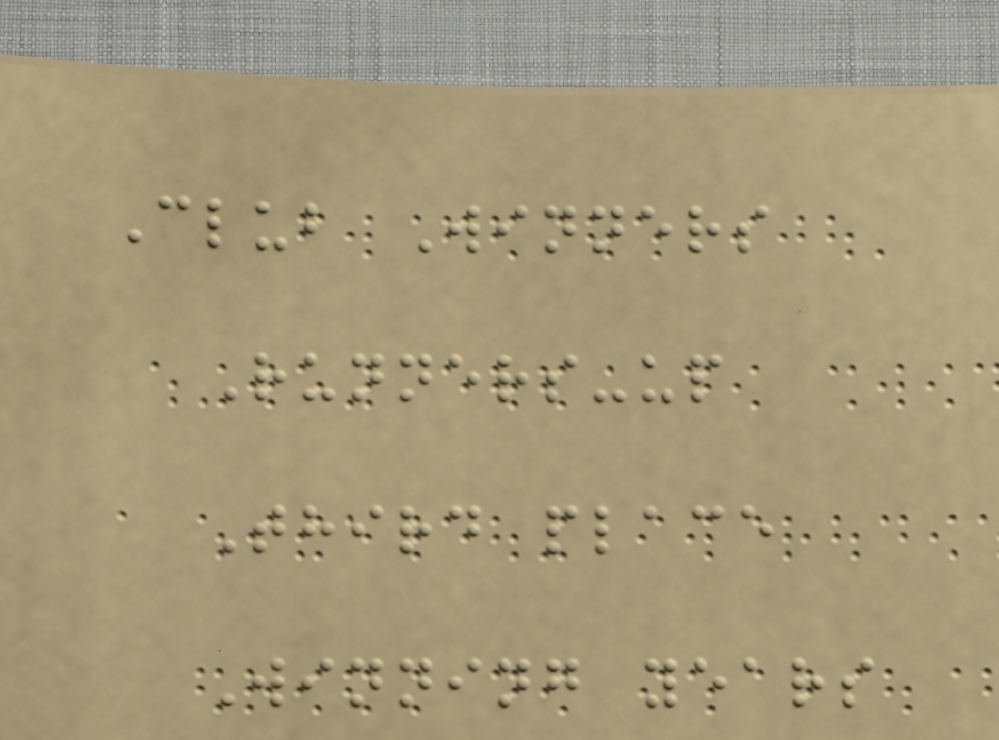Club Winners
Runners-up
Third place
Winning years
